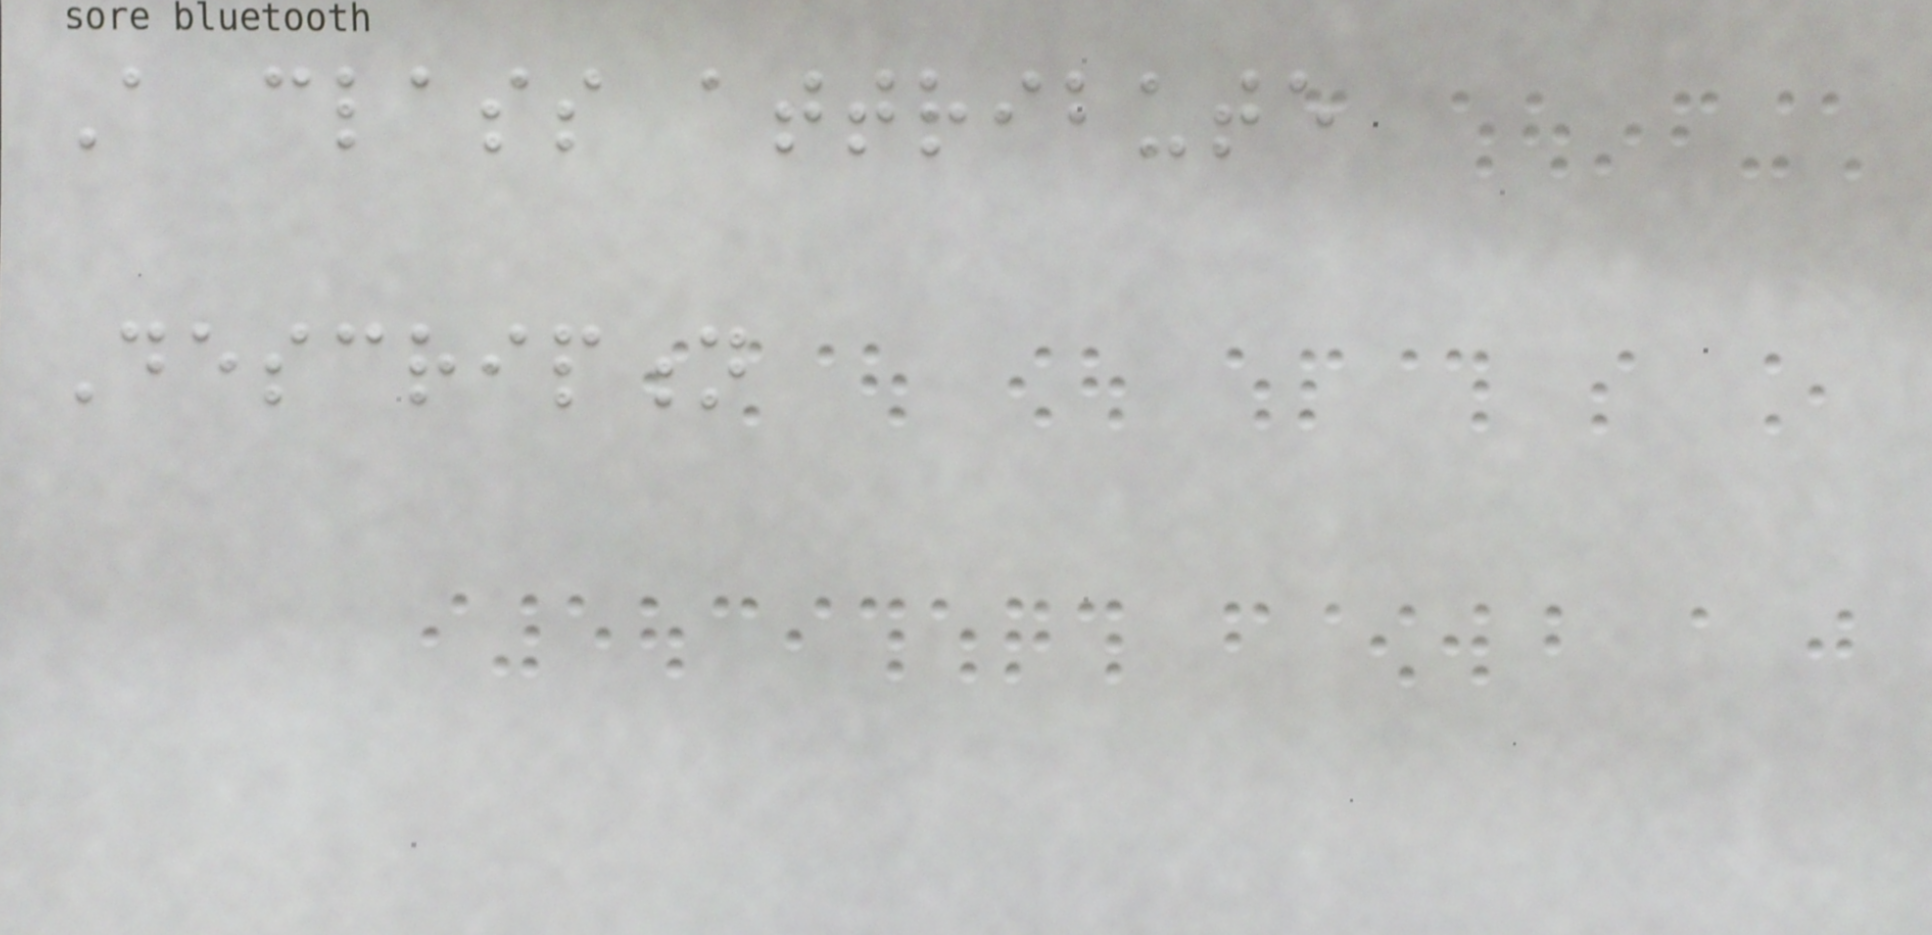A class attribute
Description
